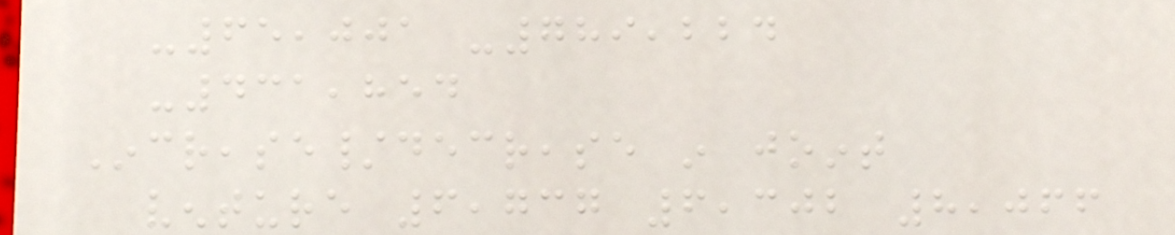-65,001 -789,224
-431,854
Increase/decrease in joint
venture 6,737 6,302 8,066
